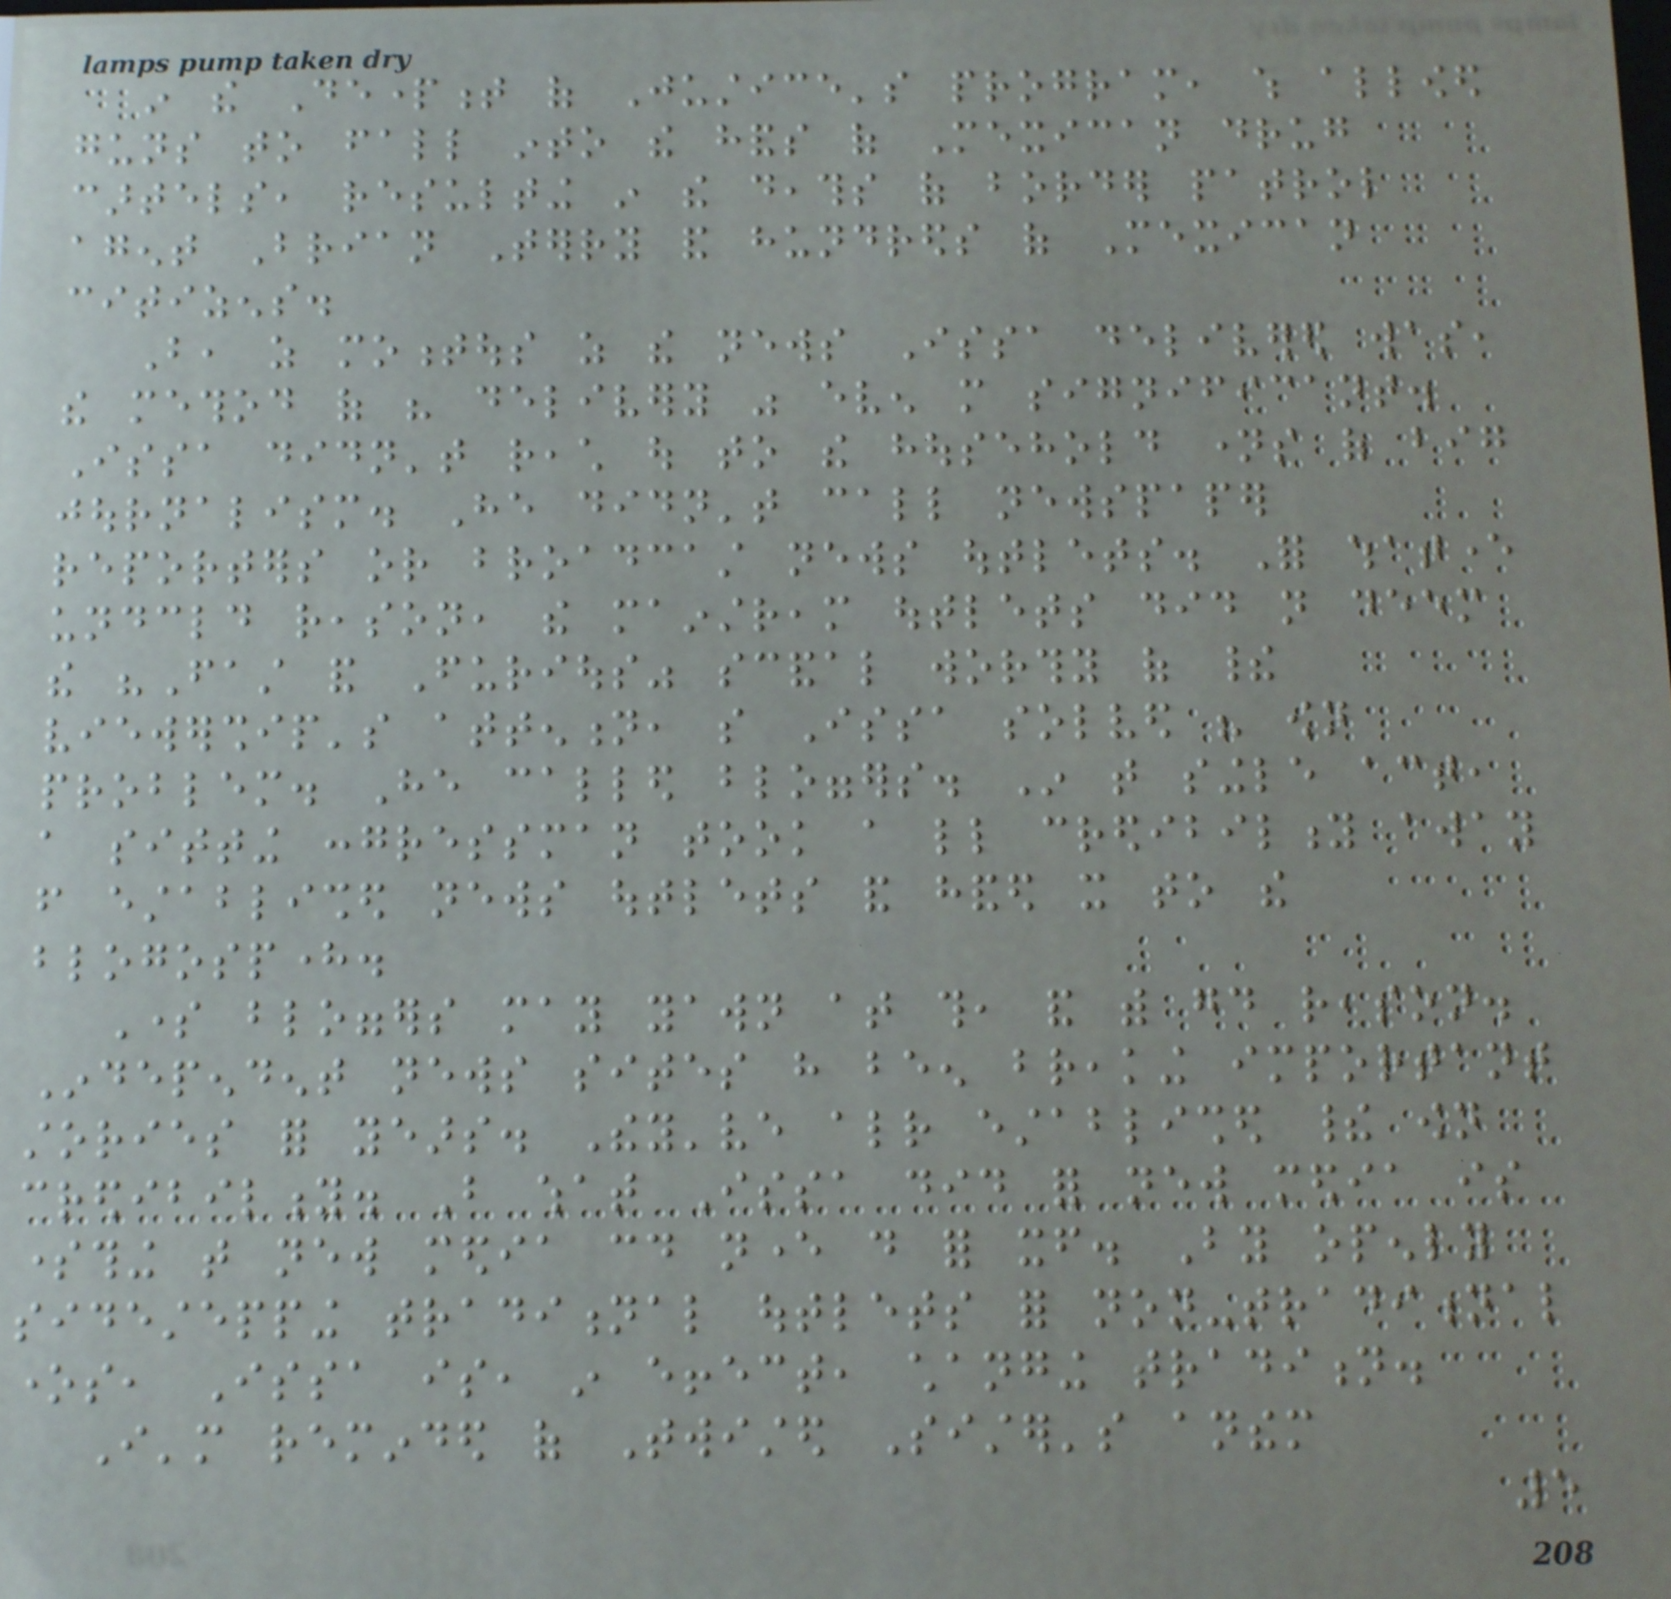in the Department of Justice's program, which allowed
guns to fall into the hands of Mexican drug
cartels, resulting in the deaths of border patrol
agent Brian Terry and hundreds of Mexican
citizens.
But, as momentous as the news Issa delivered was,
the method of his delivery was even more significant.
Issa didn't reach out to the household names of big
journalism. He didn't call newspaper
reporters or broadcast news outlets. For whatever
undeclared reason, the mainstream outlets did not deem
the "Fast and Furious" scandal worthy of their
viewership's attention, so Issa solved his own
problem. He called bloggers. In that single act,
a sitting congressman took a little credibility away
from established news outlets and handed it to the
blogosphere.
Some bloggers may yawn at this, and with good reason.
Independent news sites have been breaking important
stories for years. They've already established their own
credibility. But what Issa did for new media is
something that new media could never do for itself. By openly
sidestepping traditional outlets for non-traditional
ones, Issa is, in effect, changing tradition.
I'm reminded of Twisted Sister's anthem
5
